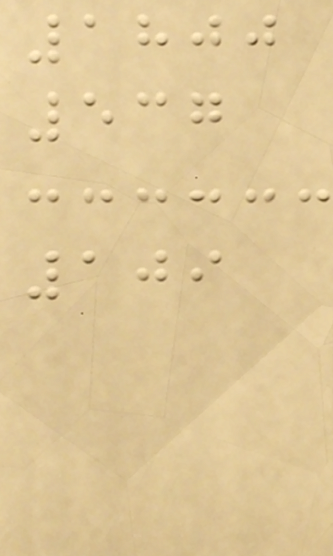1800
537
109
